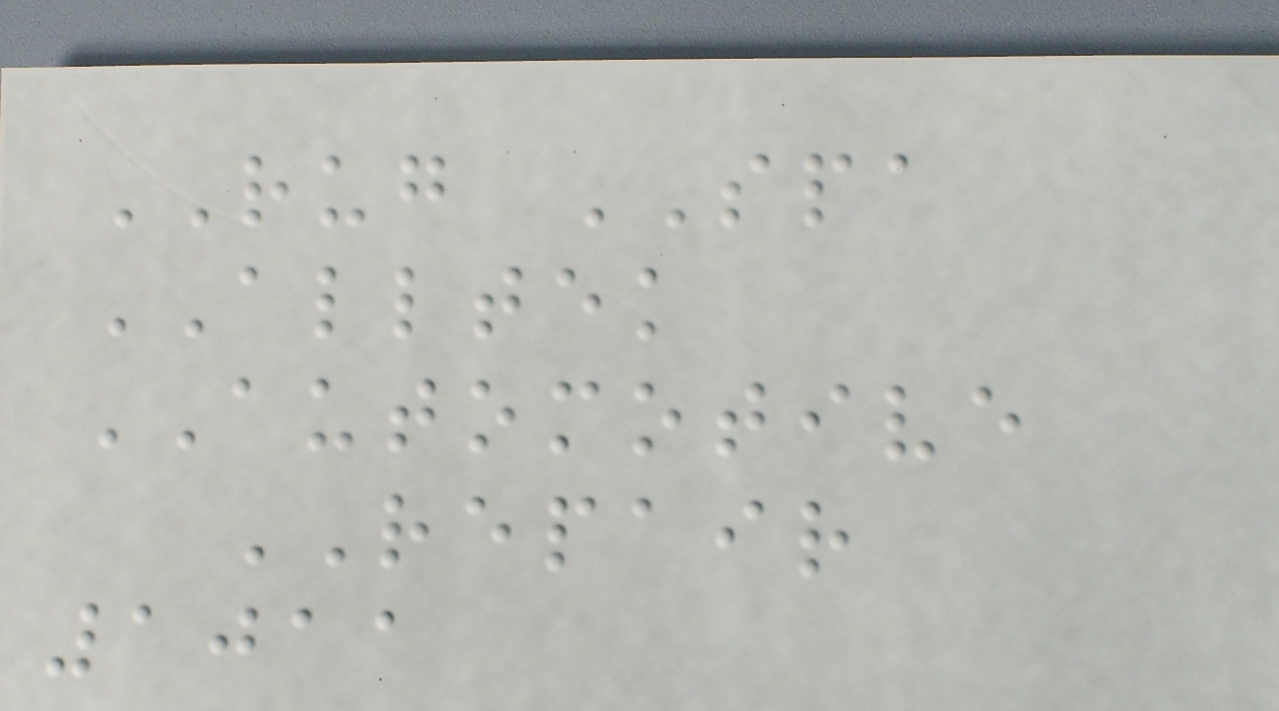RUG SPA
ALLTEK
AUTOMOTIVE
REPAIR
1011
